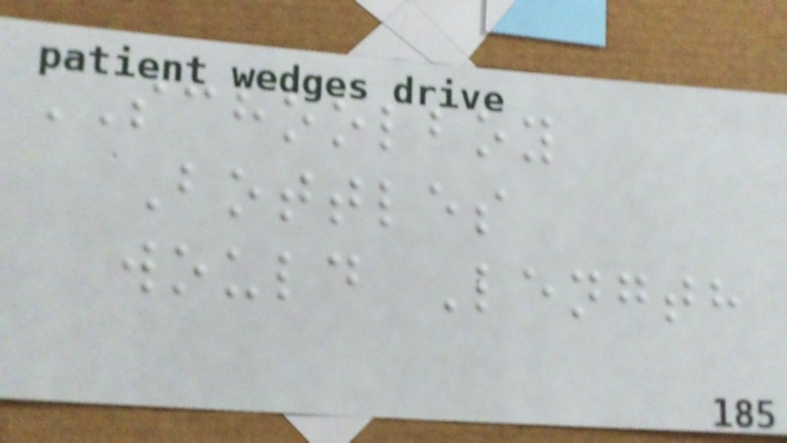SCHOOLBOY
Bottles
would Length
